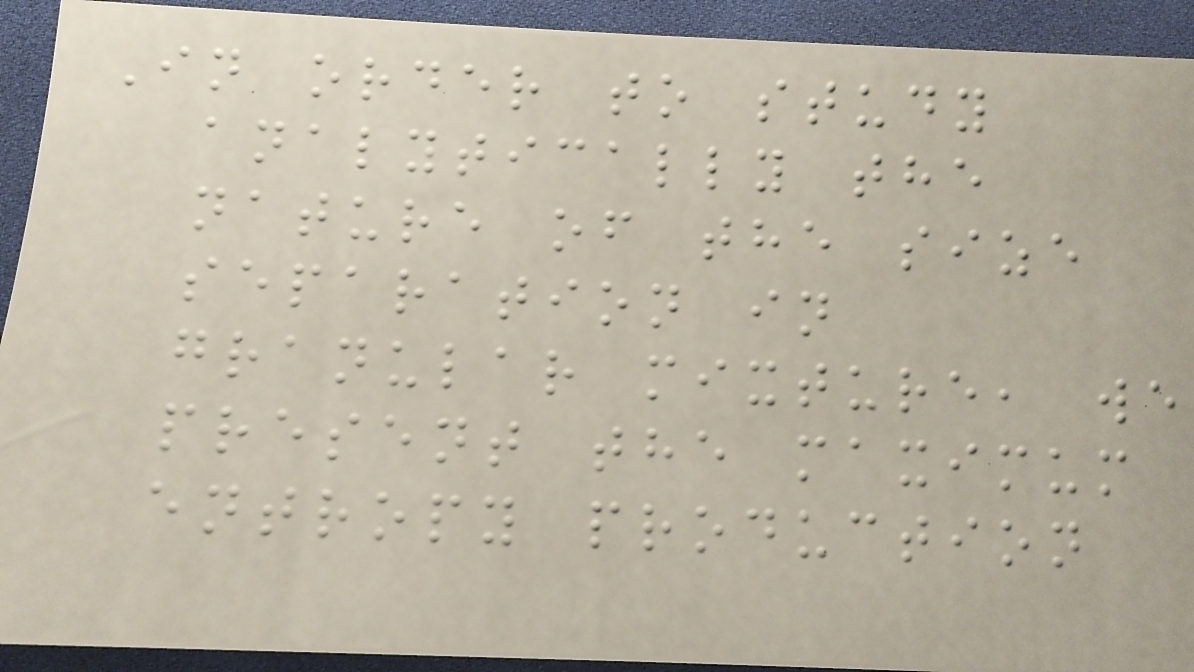In order to study
analytically the
nature of the size
separation in
granular mixture, we
present the maximum
entropy production
